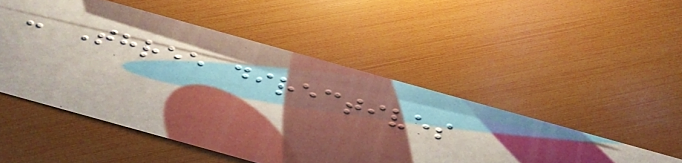- Three directives
